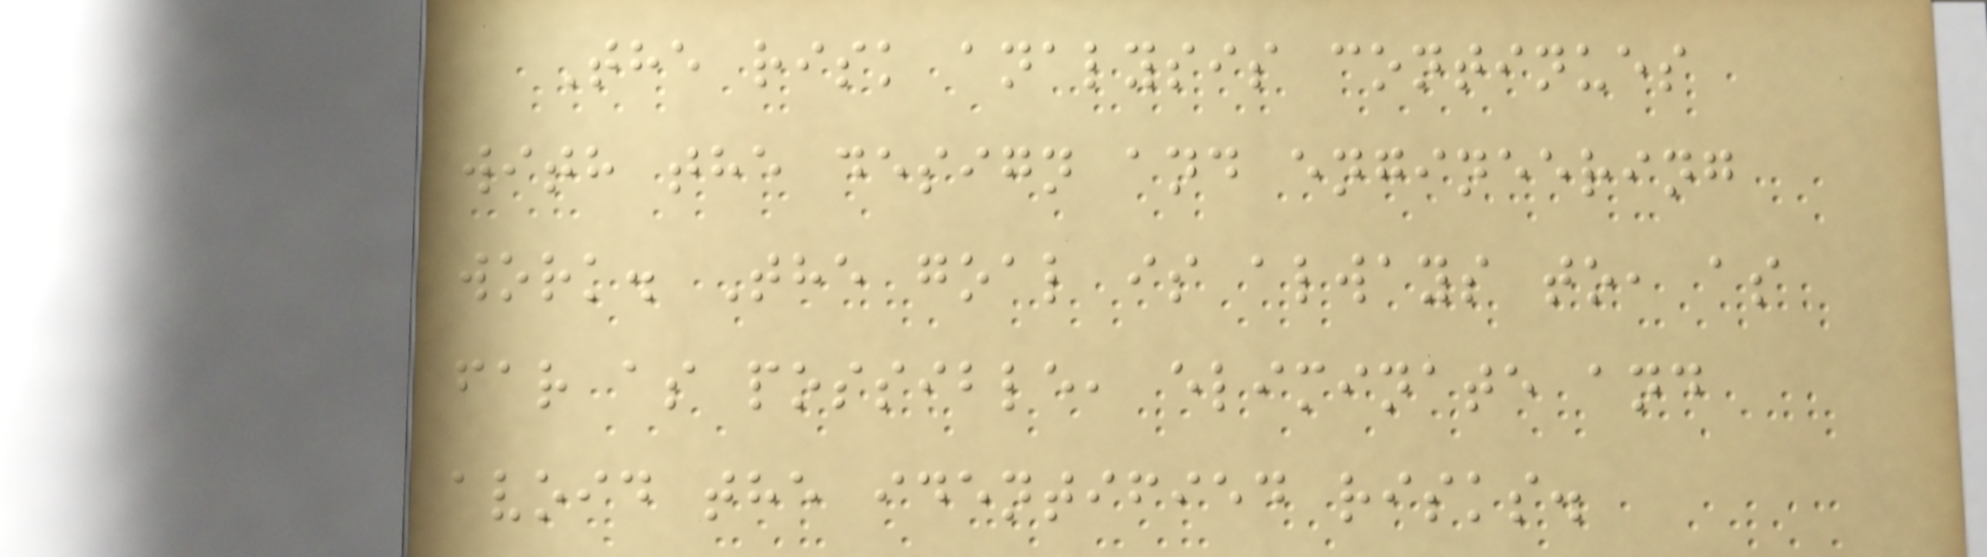The risk analysis continues
with the design and engineering
work. The goal is always to, as
far as possible, eliminate and
avoid the identified risks.
